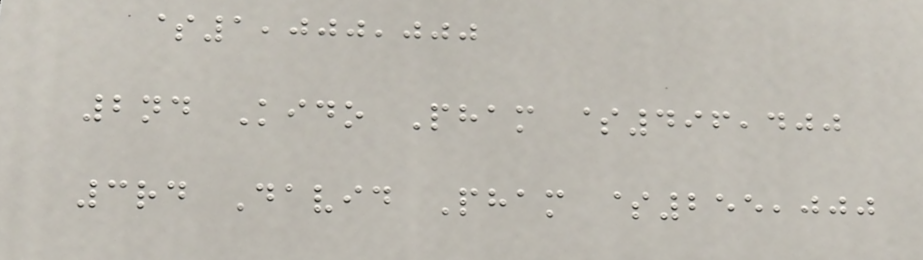$1,000,000
2nd Kido Pham $496,400
3rd David Pham $255,000
